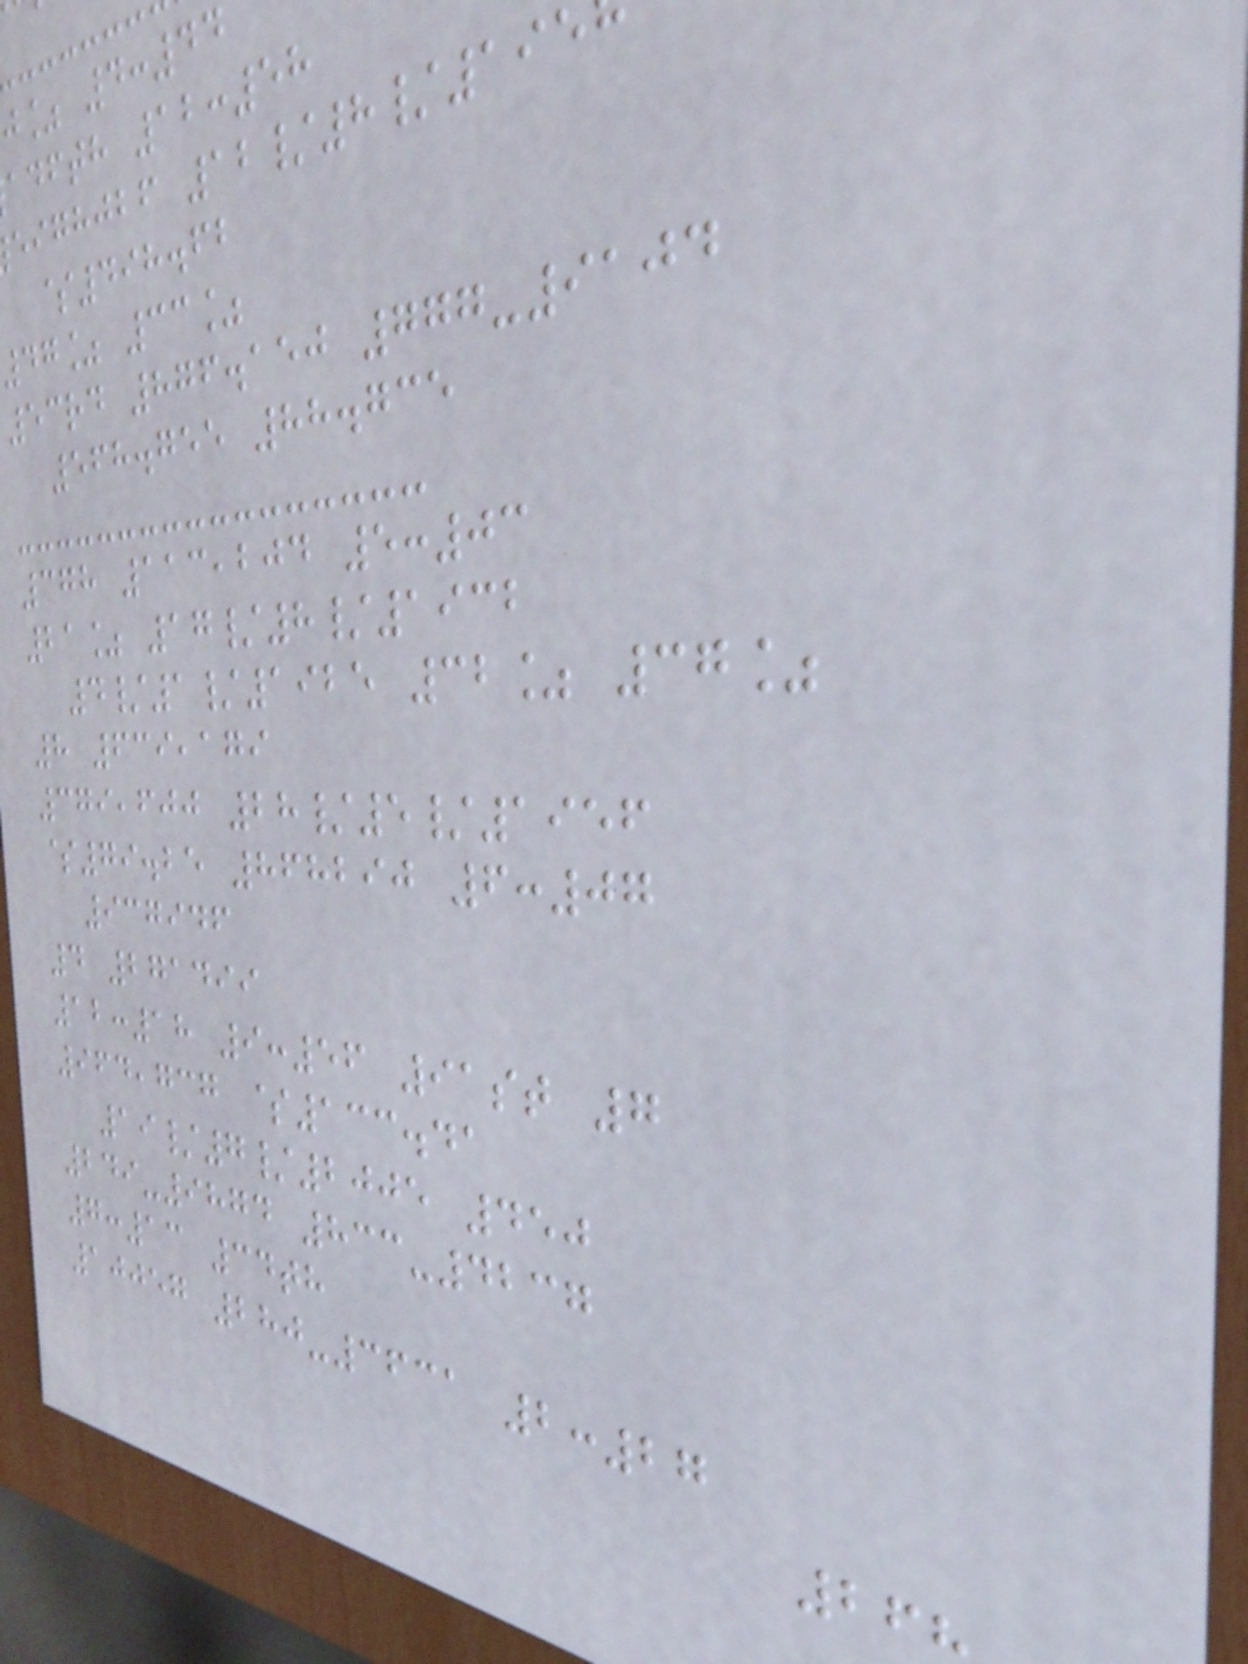j% 4:44
adfth 12:58
eighjbf 12/8/195
$498.62
47% 33%
53rd 876.150 777-9104
568.755 88.735
378 113,204 5:03
21% 17/8/1932
4/1/1925 32% 37%
8 639,179
379,600 28/5/1956
$79.25 868290 6:07
937946
4 271499
12:18 9:56 91st 7
964,737 $133.41
19/7/2005 450
249-9874 833-4237
7:13 34th
10057 280-3631 2:27
